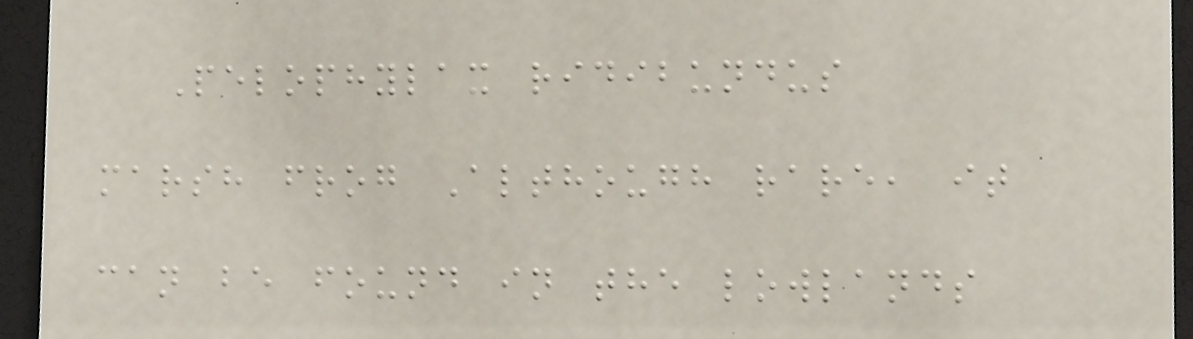Pelophylax ridibundus
marsh frog Although rare, it
can be found in the lowlands
